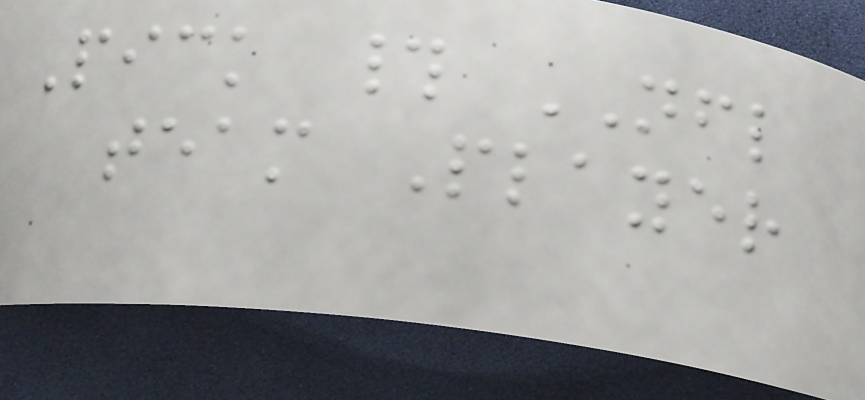Pick # NFL
team Player
